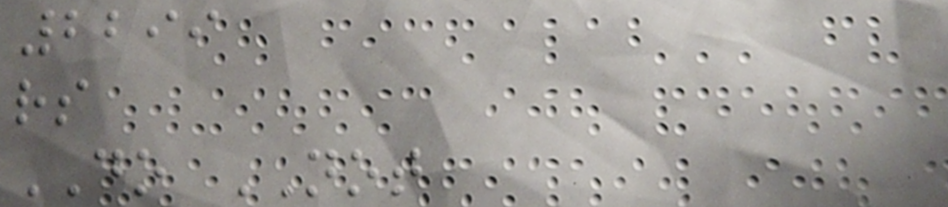2299
rs
DO NOT
